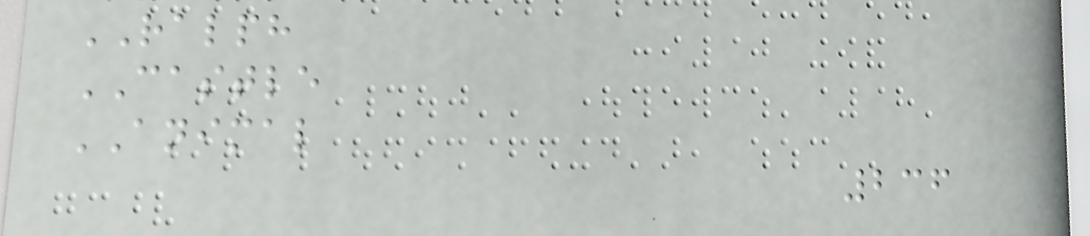RALPH
CASTLE
ANIMAL
236
